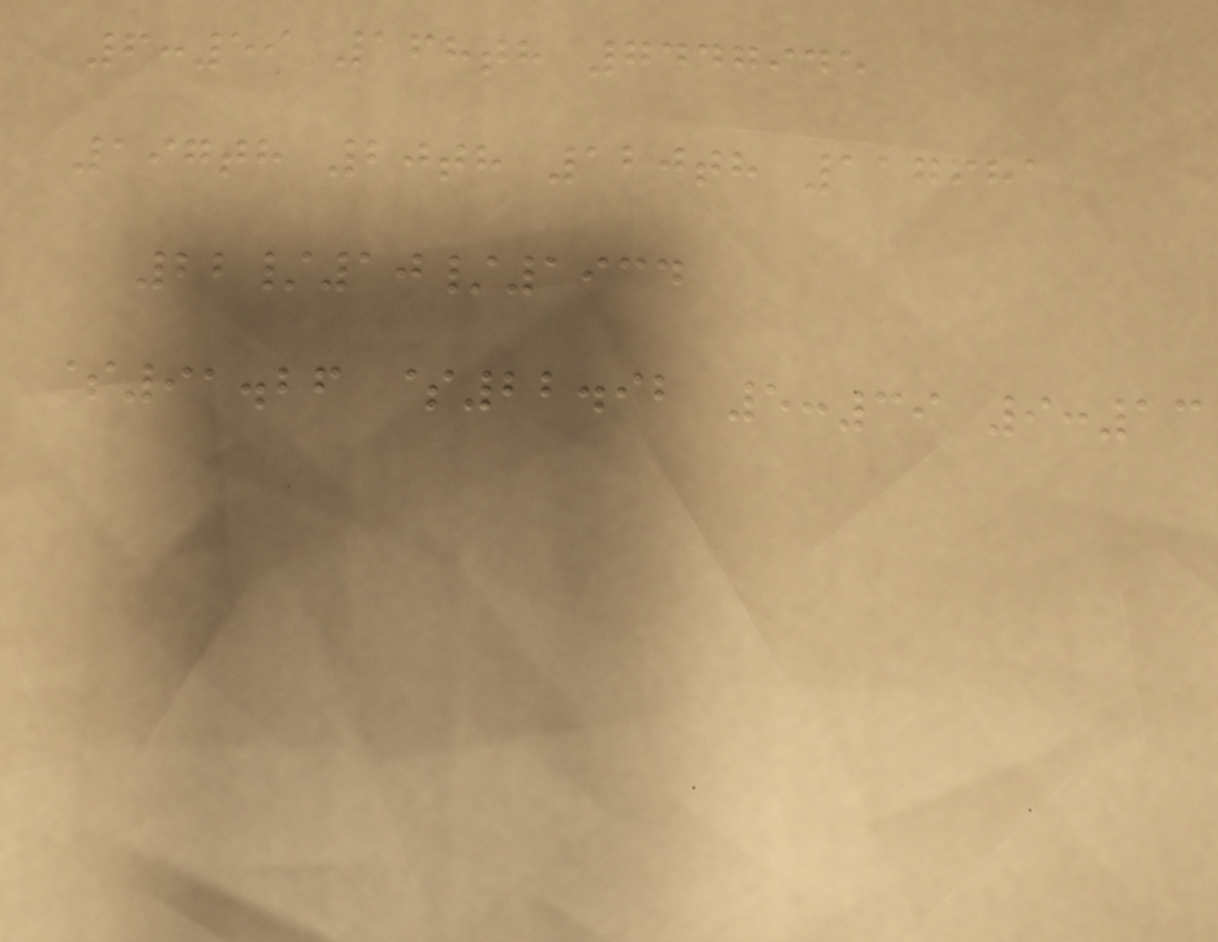6:59 168th 7447945
197th 20th 120th 117681
22/10/1934
$91.26 $22.92 5:39 9:13
